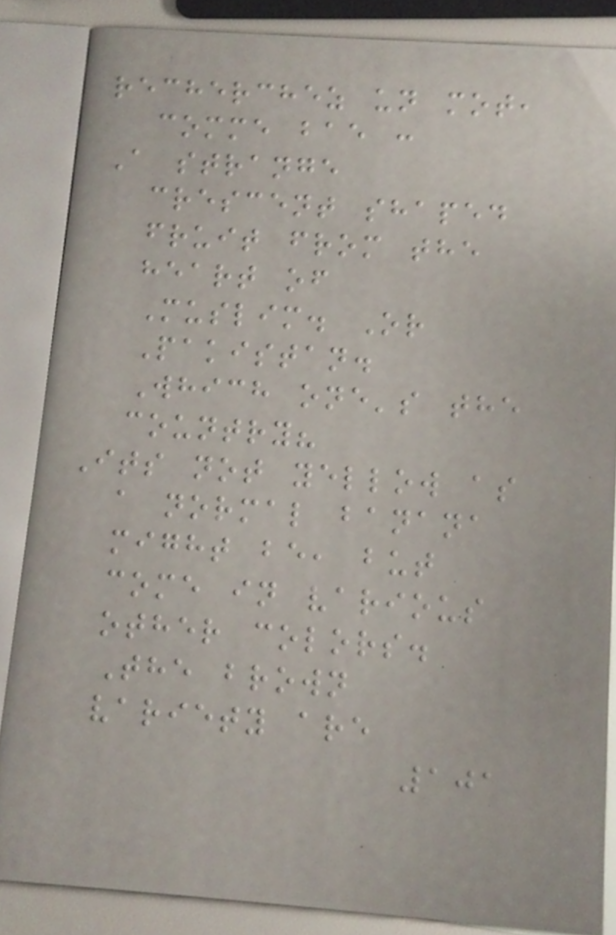recherchez un mot,
comme bae :
A strange
crescent shaped
fruit from the
heart of
Muslim. Or
Pakistan.
Which one's the
country?
Its not yellow as
a normal banana
might be, but
come in various
other colors.
The brown
variety are
101
